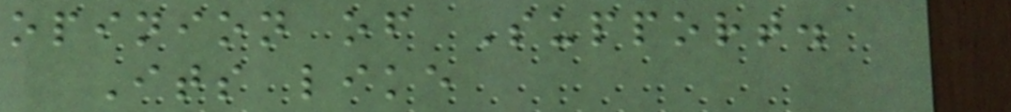opinion of Support.
Its like
